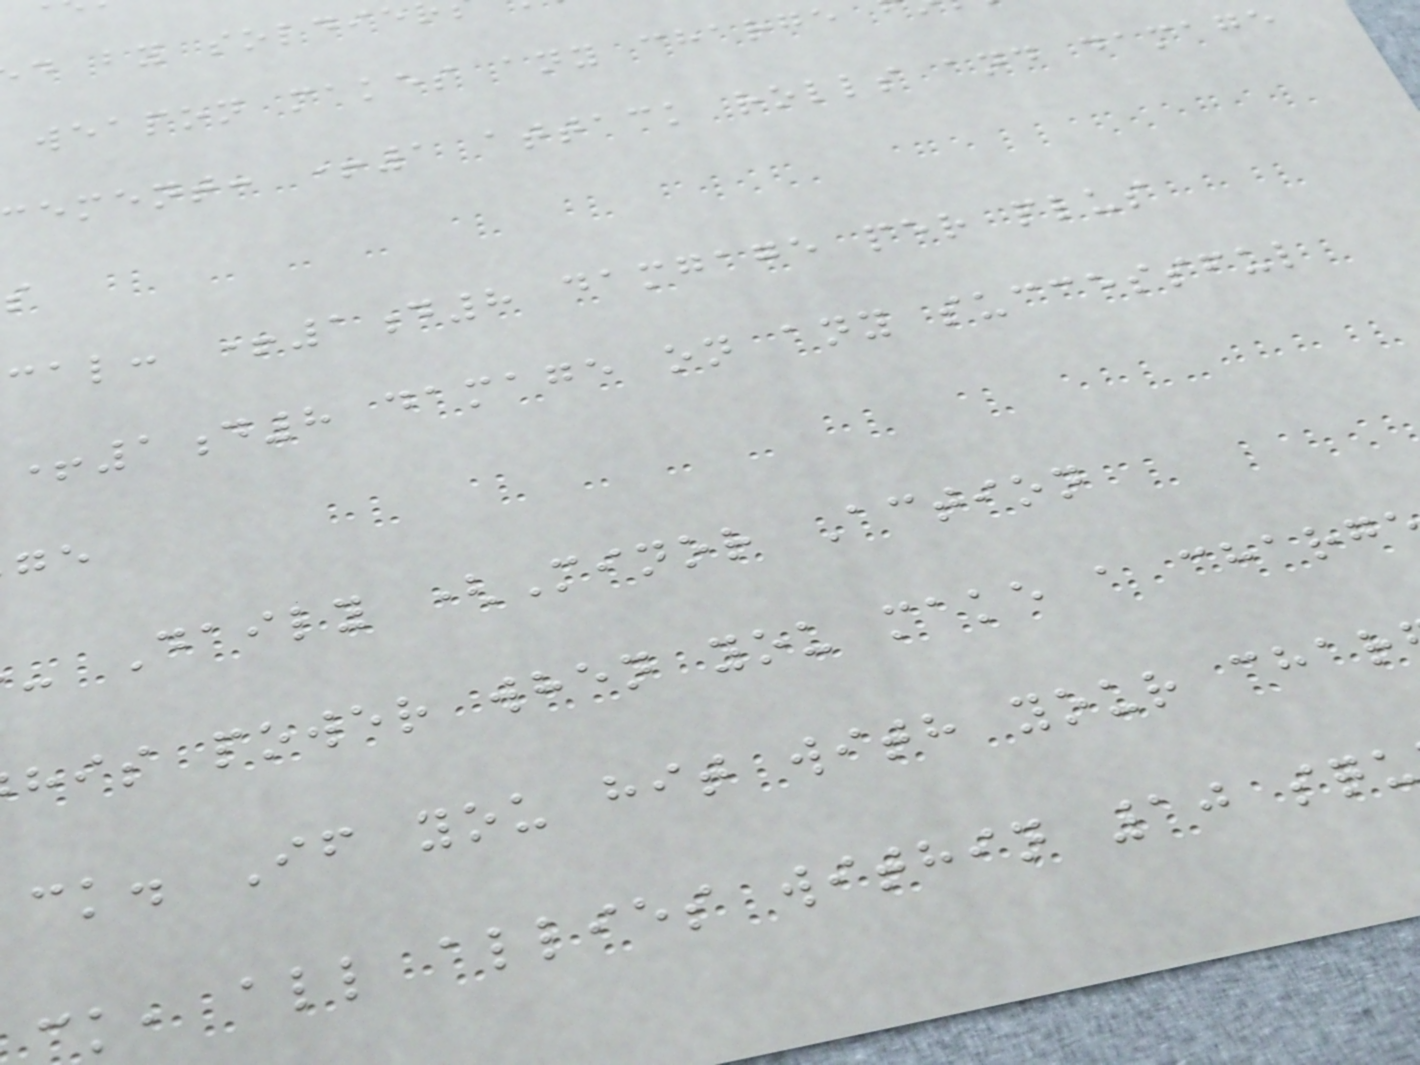d by soldie
weapon makes any charge
ement: +1 attack rolls and damage
cal: +1d8 damgage per plus
+1d8 damage on any successful
- Daily (Minor Action
his power when you make a charg
ck. If you hit with your char
k, all allies within 10 squ
